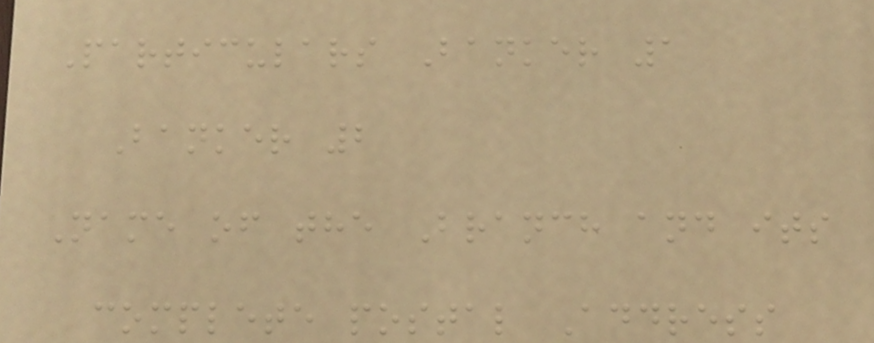Particulars Banker 1
Banker 2
Name of the Branch and its
complete postal Address
